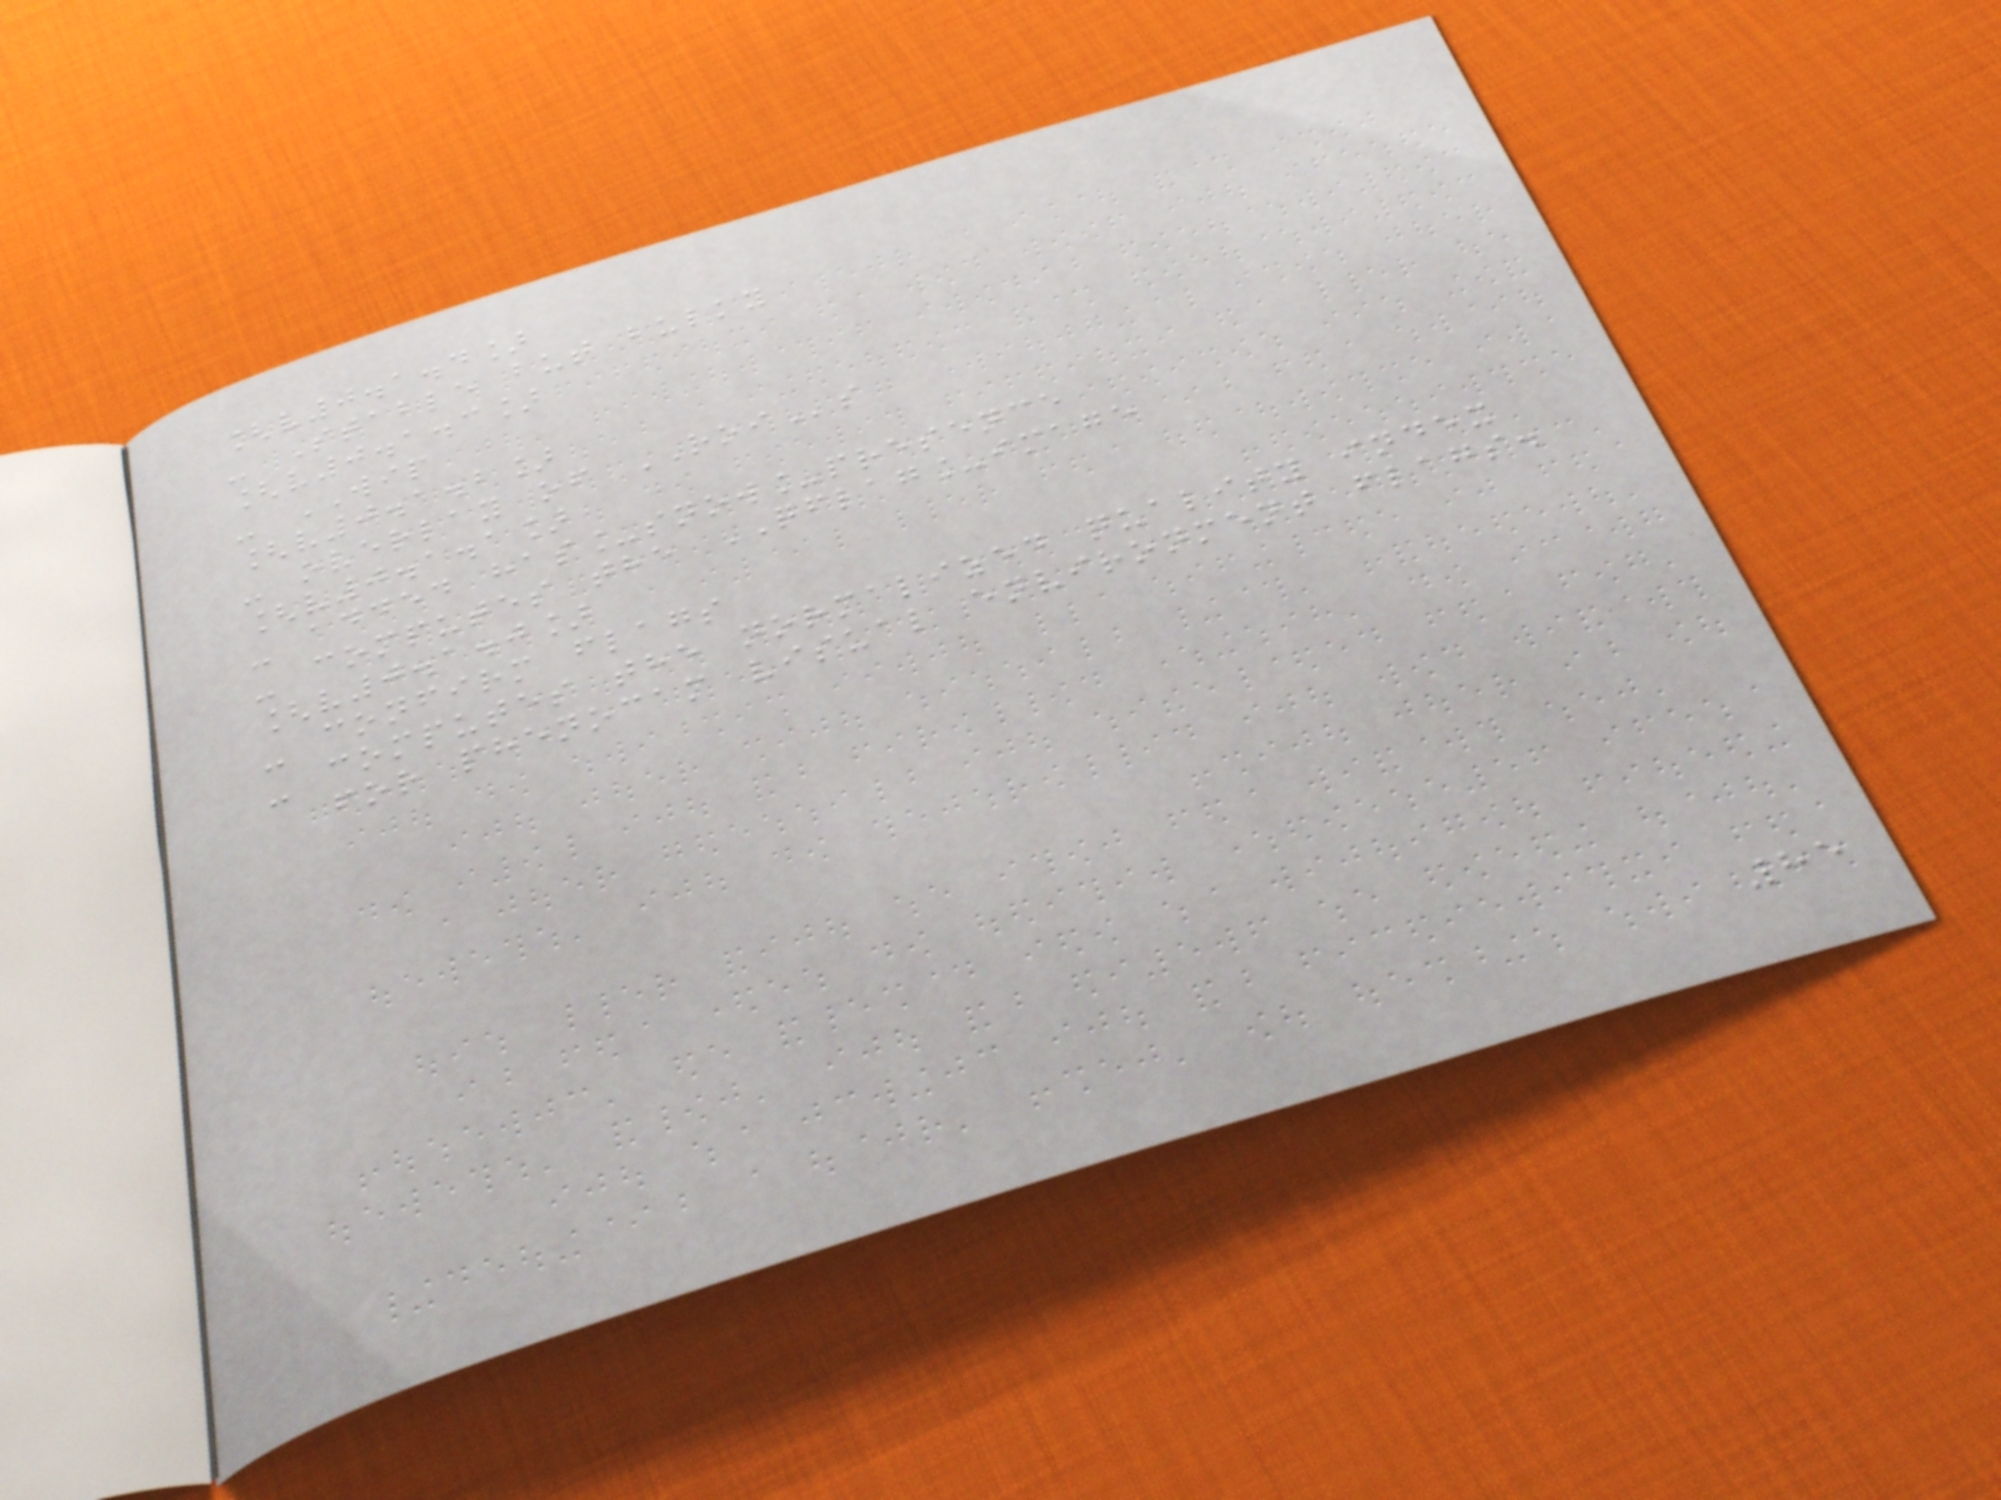[v0.1.4]
- Stable but bulky
[v0.1.3]
- WIP
[v0.1.2]
- overlay of ROIs
[v0.1.1]
- added has_snow_presence
- computes the QFLAG_image
[v0.1.0]
- confirm flags
- computes the normalized quality index
for phenocam visual environment flags.
85
